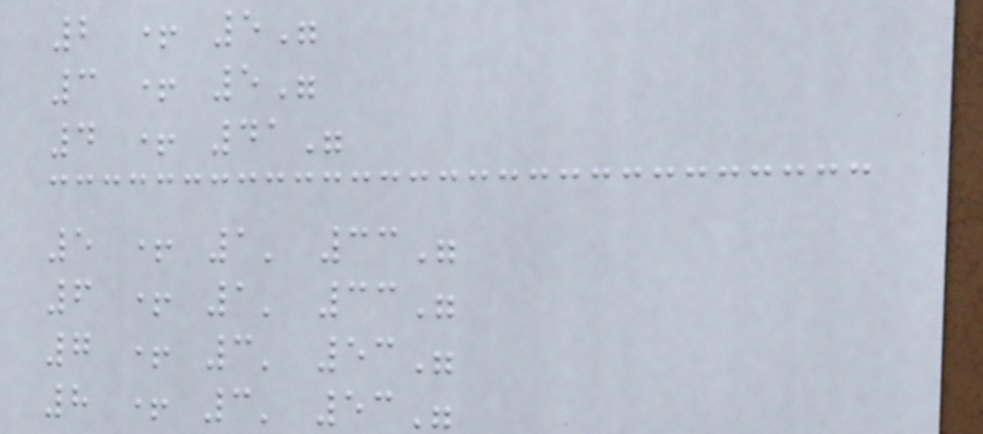2 + 5"
3 + 5"
4 + 41"
5 + 1' 33"
6 + 1' 33"
7 + 3' 53"
8 + 3' 53"
